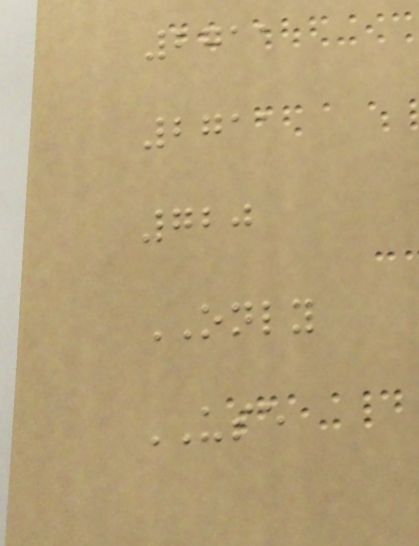2711
2711
720
ONLY
USE
